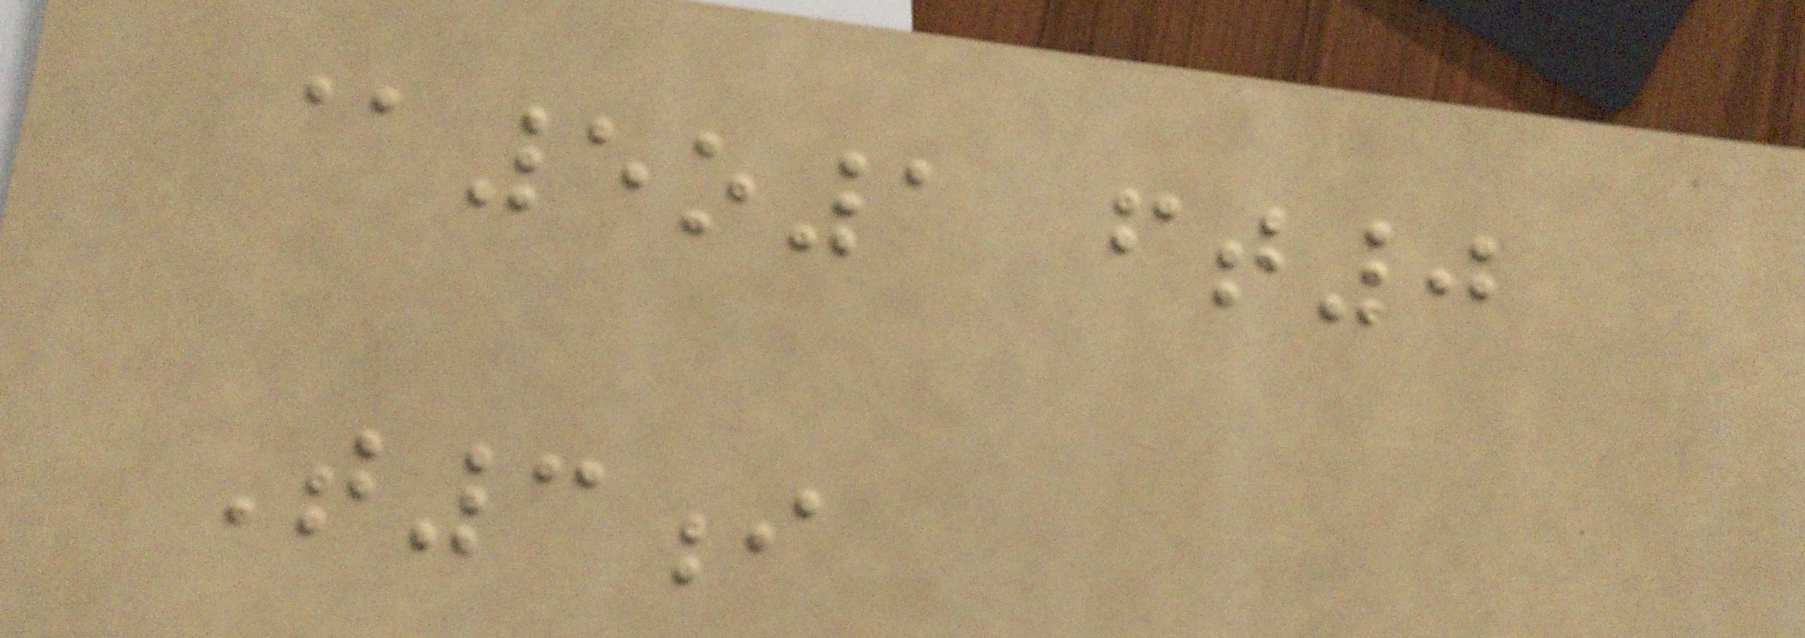@5o1 ft0
T3i
